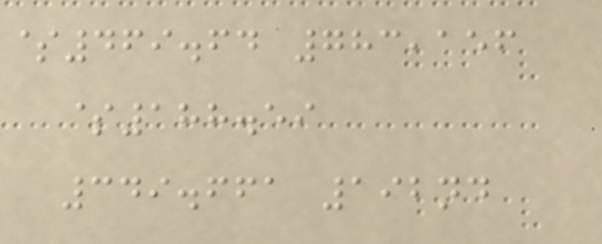$469.64 783,156
$188.59
349.661 192nd
